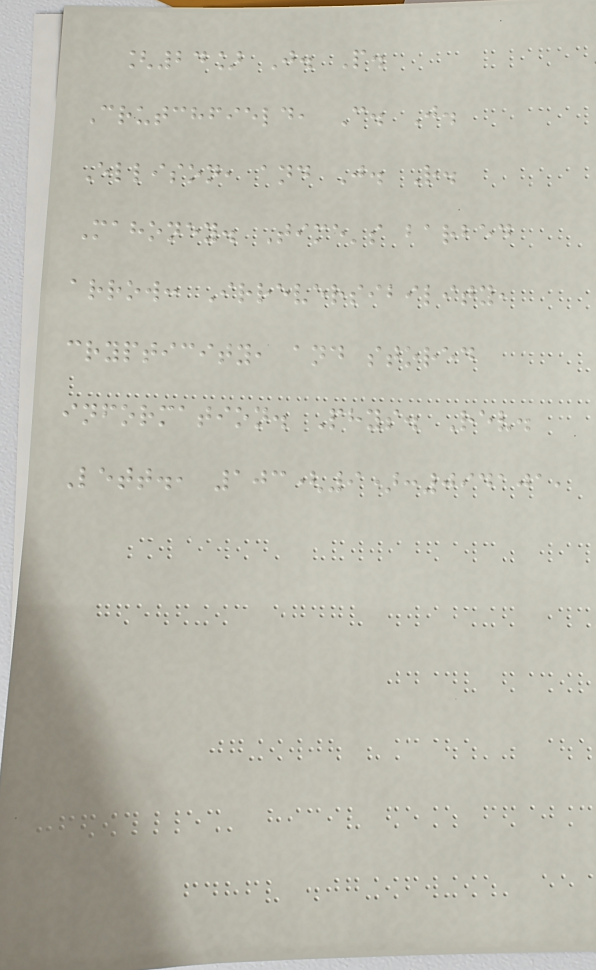[24] J. P.
Crutchfield, C. J.
Ellison, and J. R.
Mahoney. Time's barbed
arrow: Irreversibility,
crypticity, and stored
information. Phys. Rev.
Lett., 103(9):094101,
